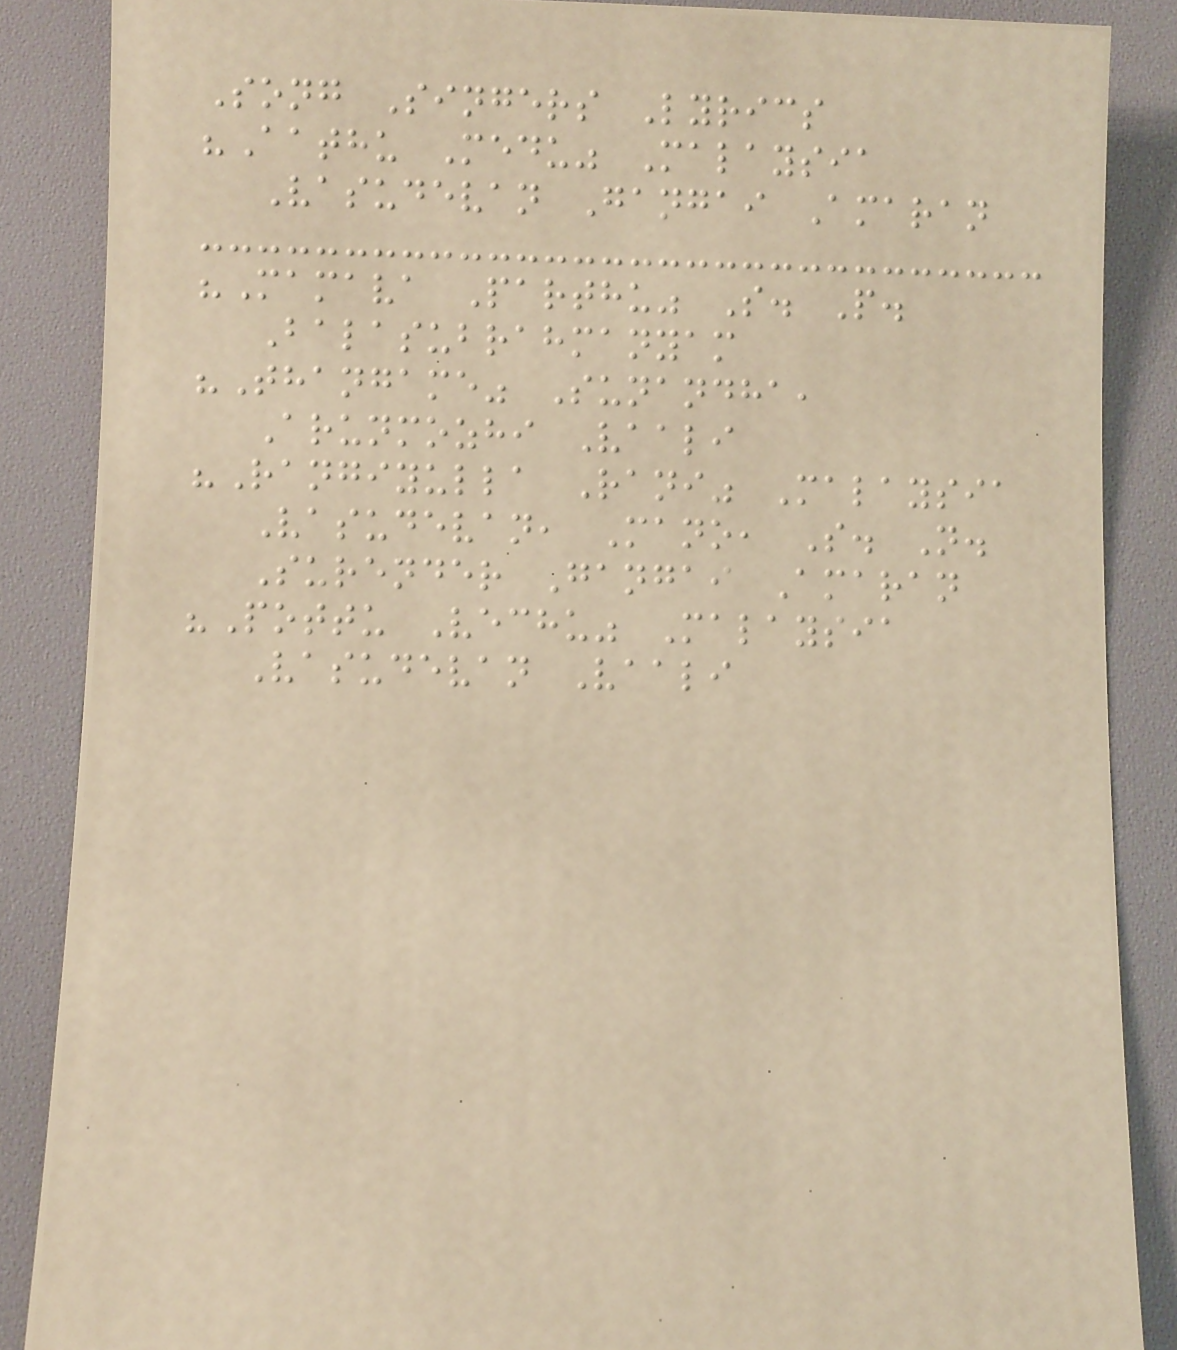Song Singers Lyrics
"Aathu Medu" Malaysia
Vasudevan Gangai Amaran
"Mamava Parthu" S. P.
Balasubrahmanyam
"Thangame" Sunandha,
Arunmozhi Vaali
"Rangiyulla Rani" Malaysia
Vasudevan, Mano, S. N.
Surender Gangai Amaran
"Pottu Vechu" Malaysia
Vasudevan Vaali
